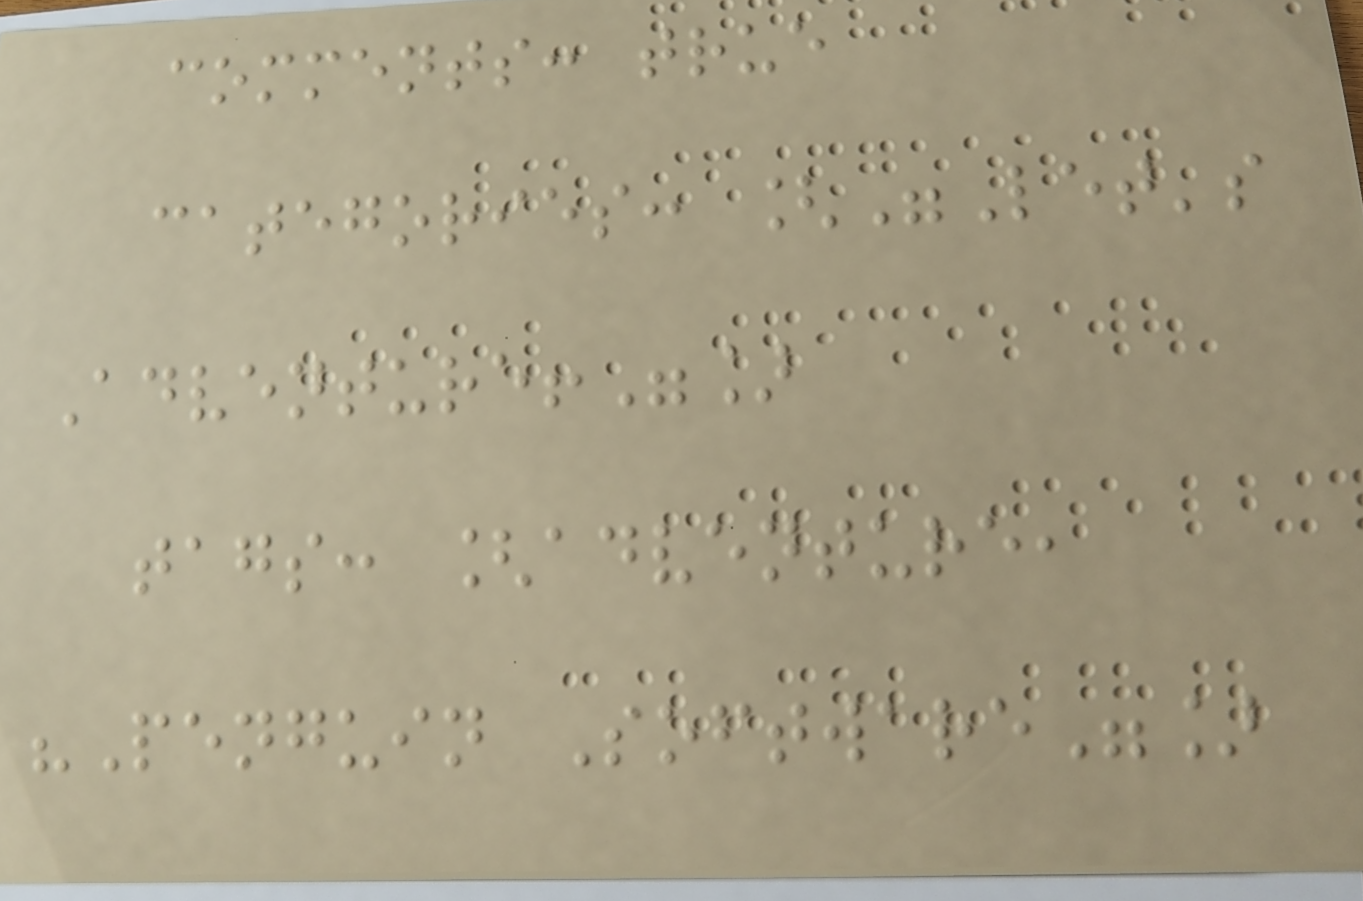comments: true
categories: ["Let's
Adventure!"]
tags: [adventure,
"Penguin Software"]
